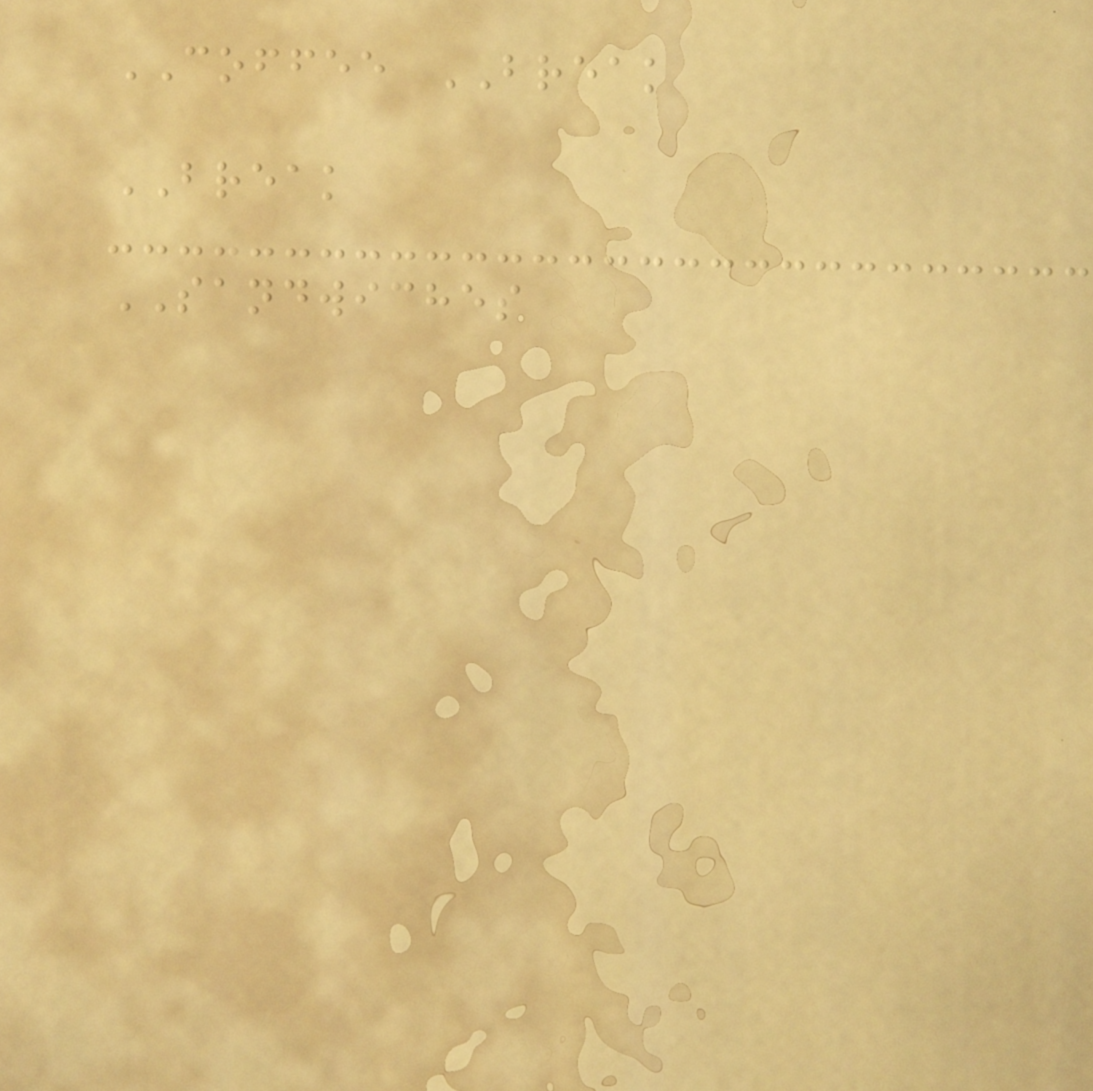COFFEE BREAK
BREAK
SANDWICHES
